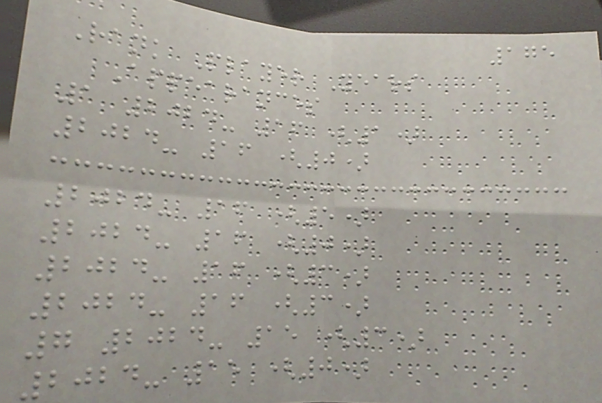175
Rank Player Years
Appearances
1 2024- 16 (1)
2024- 16 (0)
2024- 16 (5)
2024- 16 (0)
2024- 16 (3)
2024- 16 (3)
7 2024- 15 (3)
2024- 15 (0)
